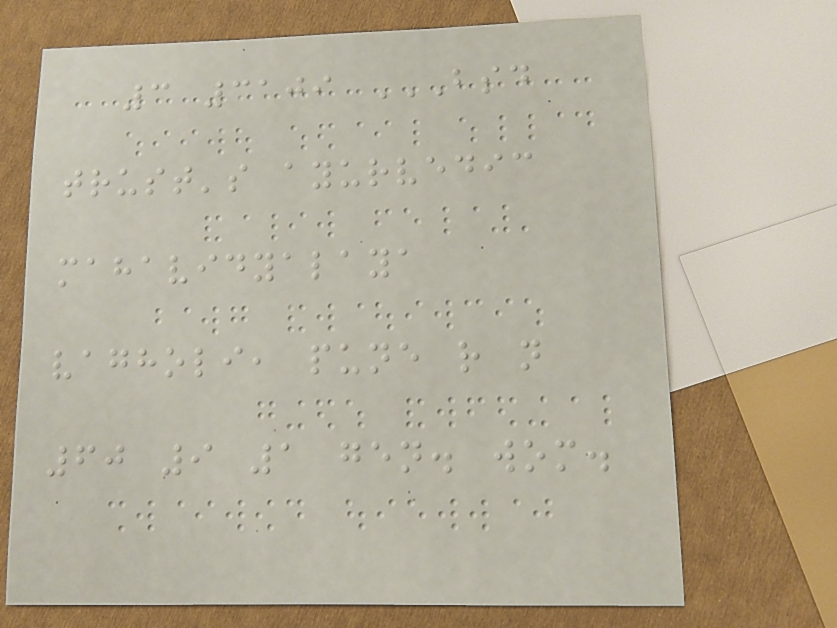3 3109 BSD
TRUST'S AYURVEDIC
MAHAVIDYALAYA
VAGHOLI, PUNE R N
60 9 1 GEN. WOM.
